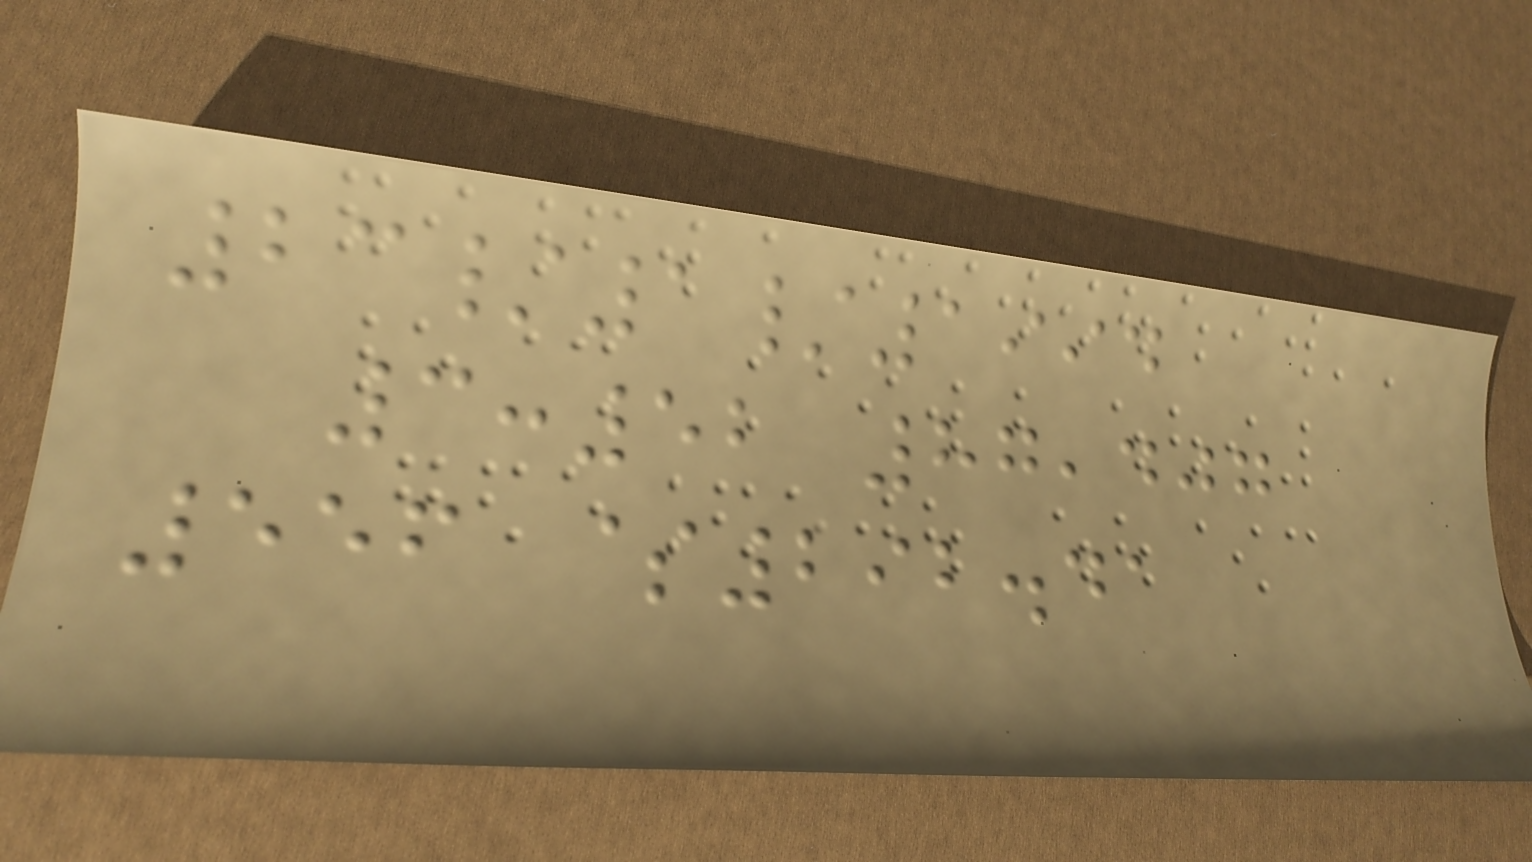23/1/1994
3:52 87,407
556 $292.41
